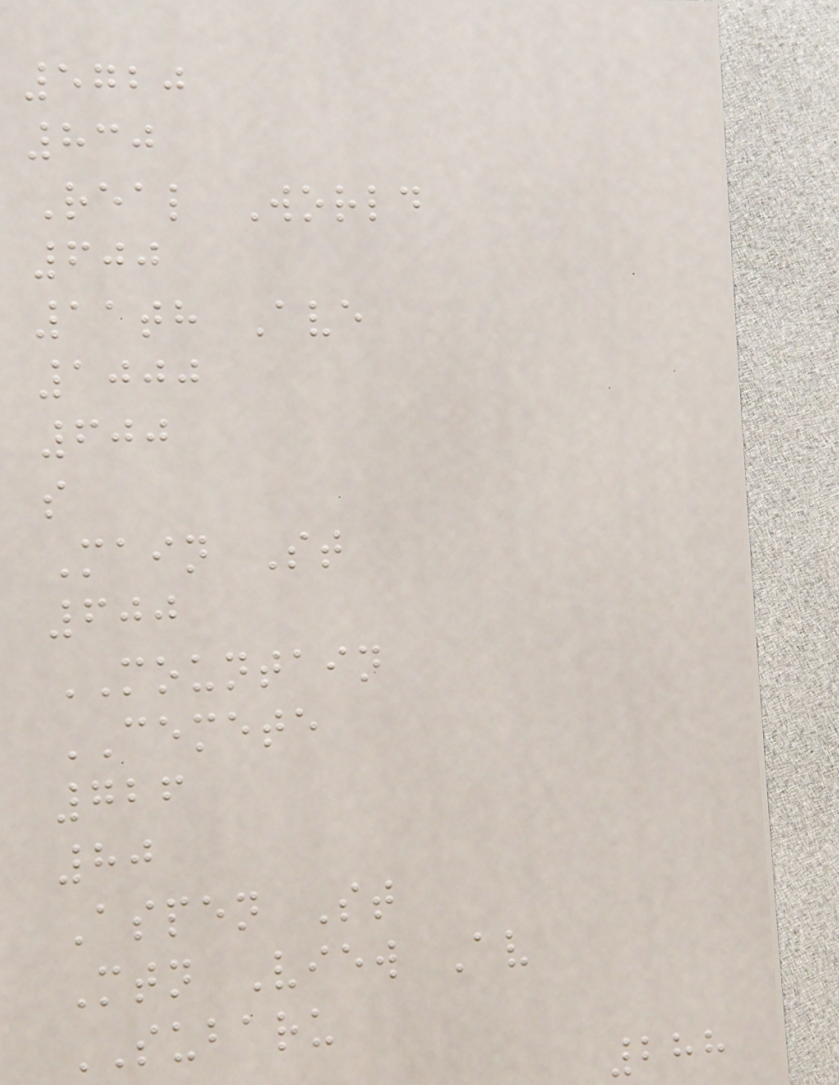5720
830
Real World
600
11th Ave
1000
600
s
Main St
600
MOUNTAIN
CEMETE
726
80
Aspen St
Mtn View Av
SUBARU
288
